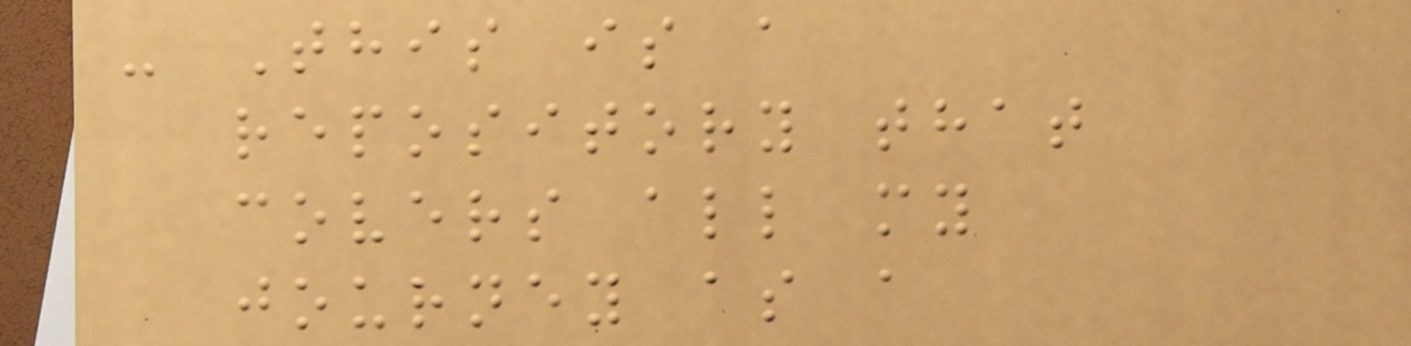- This is a
repository that
covers all my
journey as a
